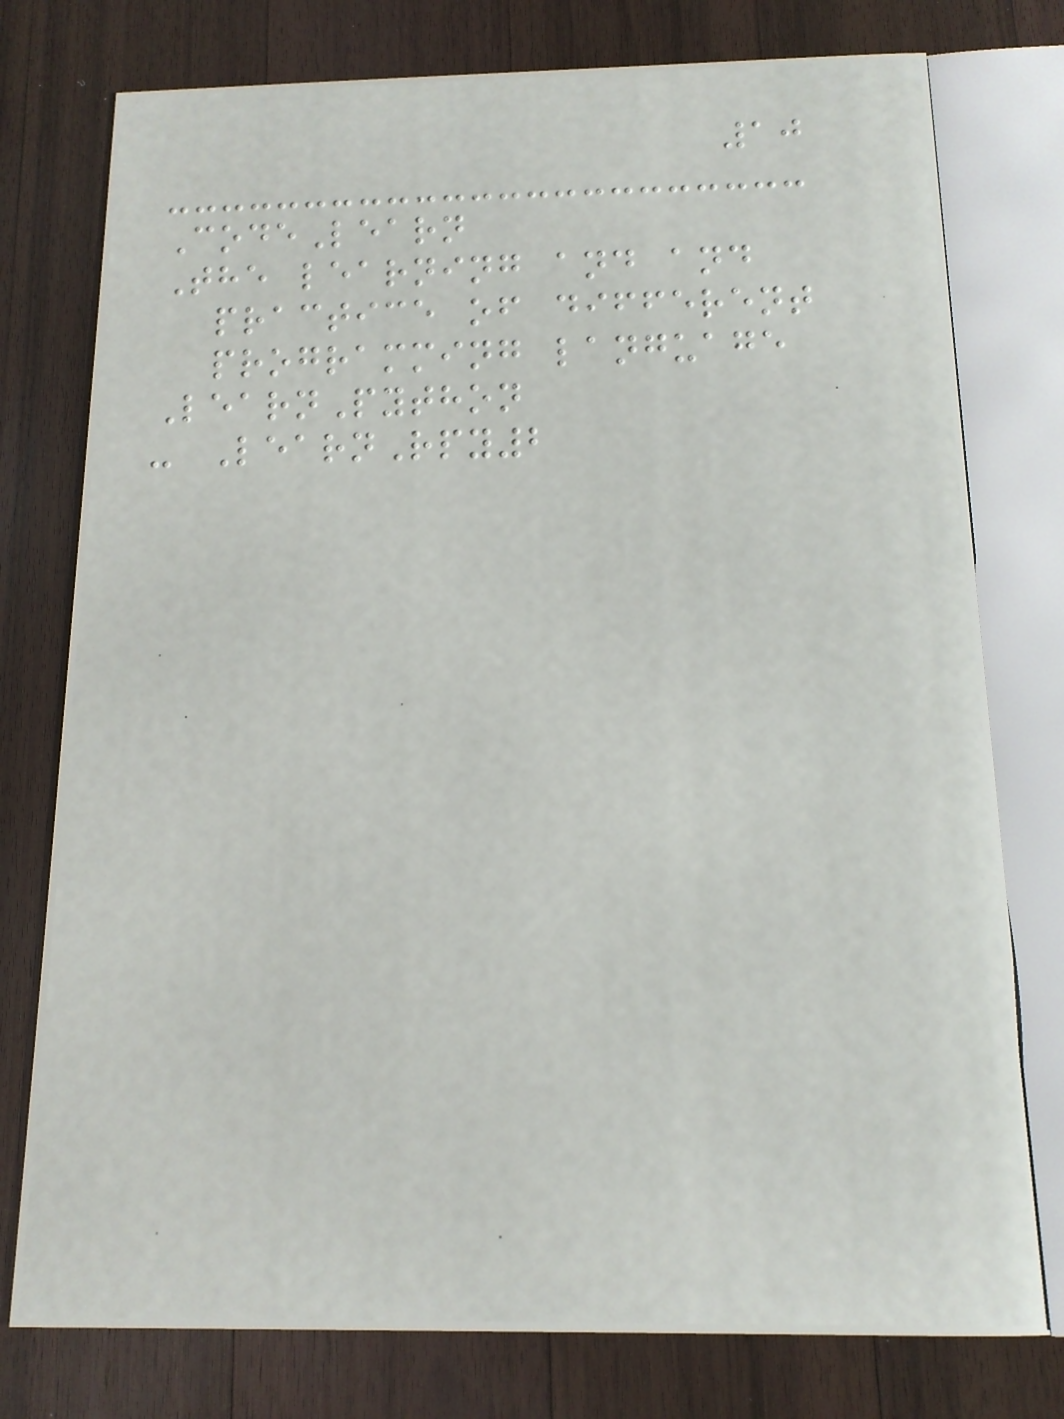10
CodeLearn
The learning and and
practice of different
programming language
LearnPython
- LearnRpy2
